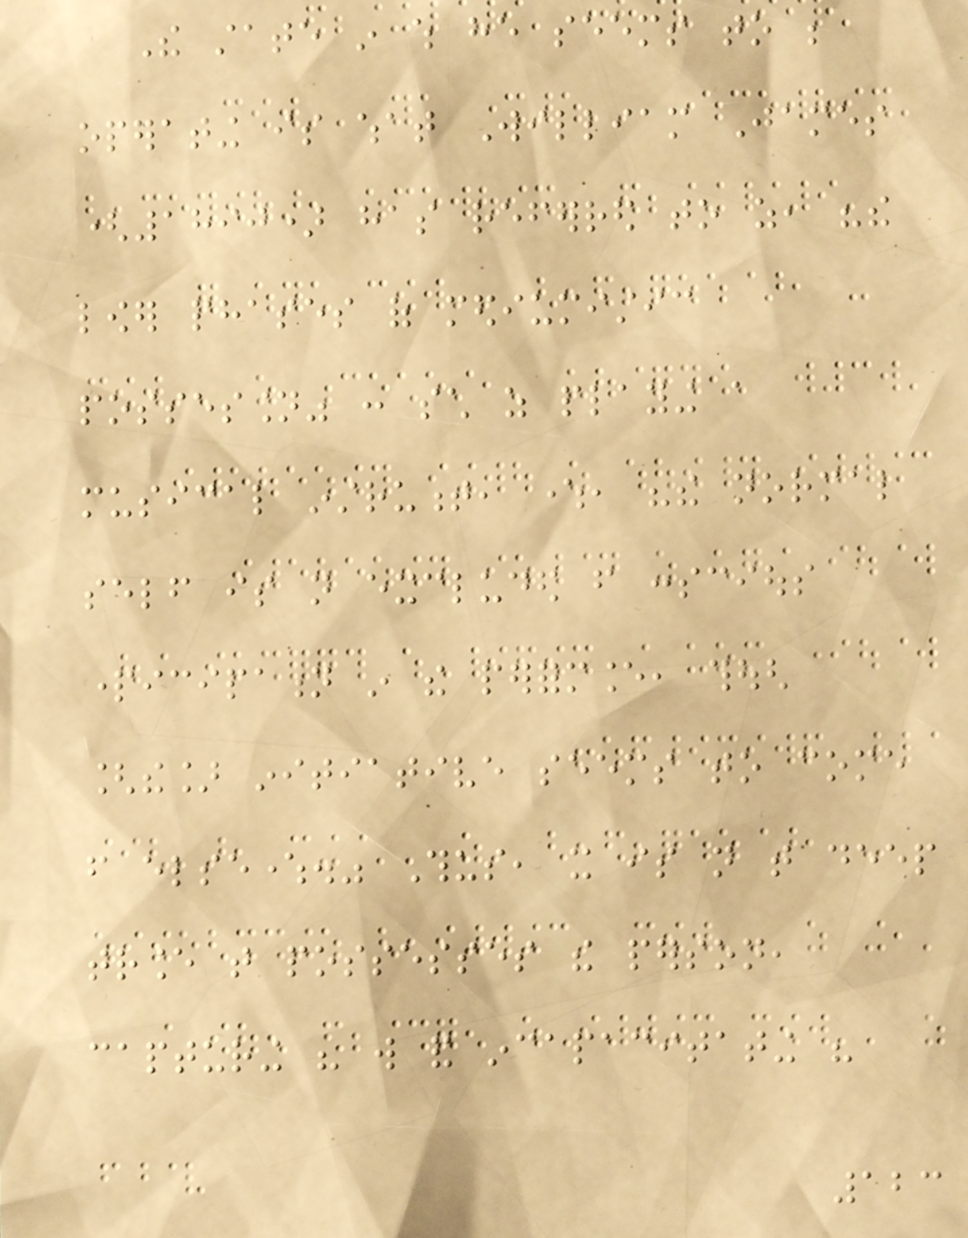The state in which he seems to be
operating is what William James
(1890) has referred to as, "the
lower phases of mediumistic
possession" : such as playing a
musical instrument, where, "the normal
self is not excluded from conscious
participation in the performance, though
[the] initiative seems to come
from elsewhere." Thus, it is not that deep
trance that possesses the person,
capturing his will and incapacitating his
123
